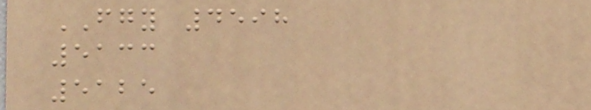FGY 4598
5133
5125
